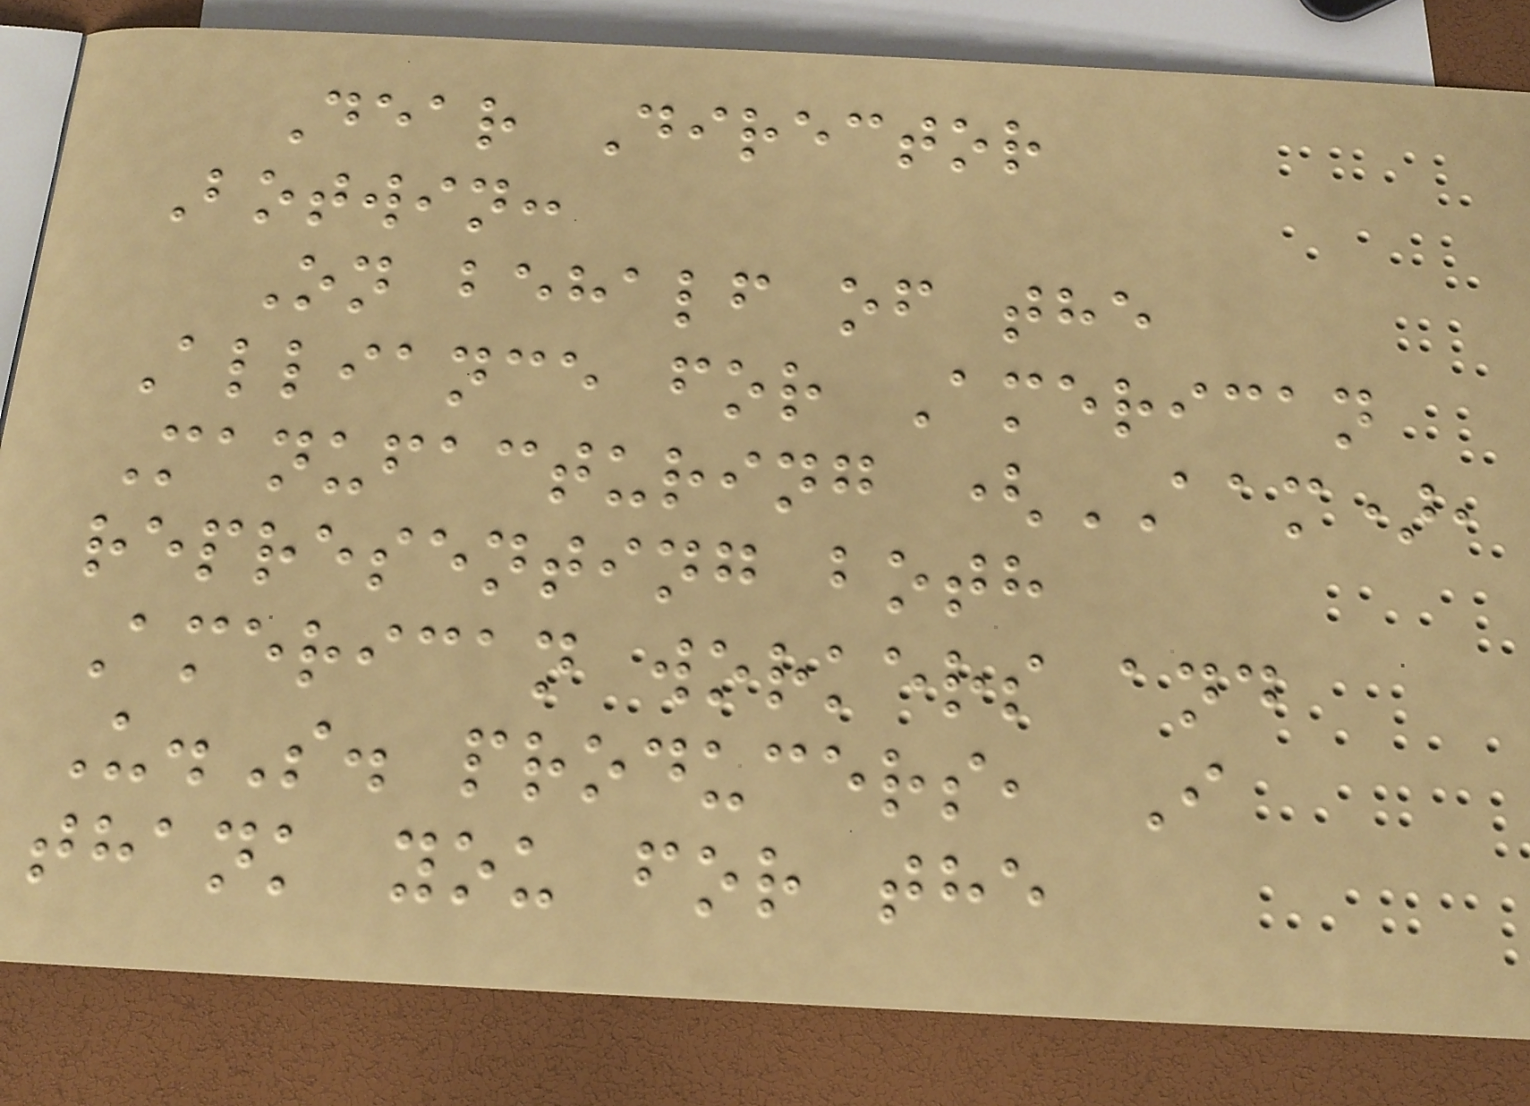Dear Director
Botwin:
On behalf of the
Alliance for American
Manufacturing (AAM),
representing both
American workers and
U.S. producers, I
thank you for the
